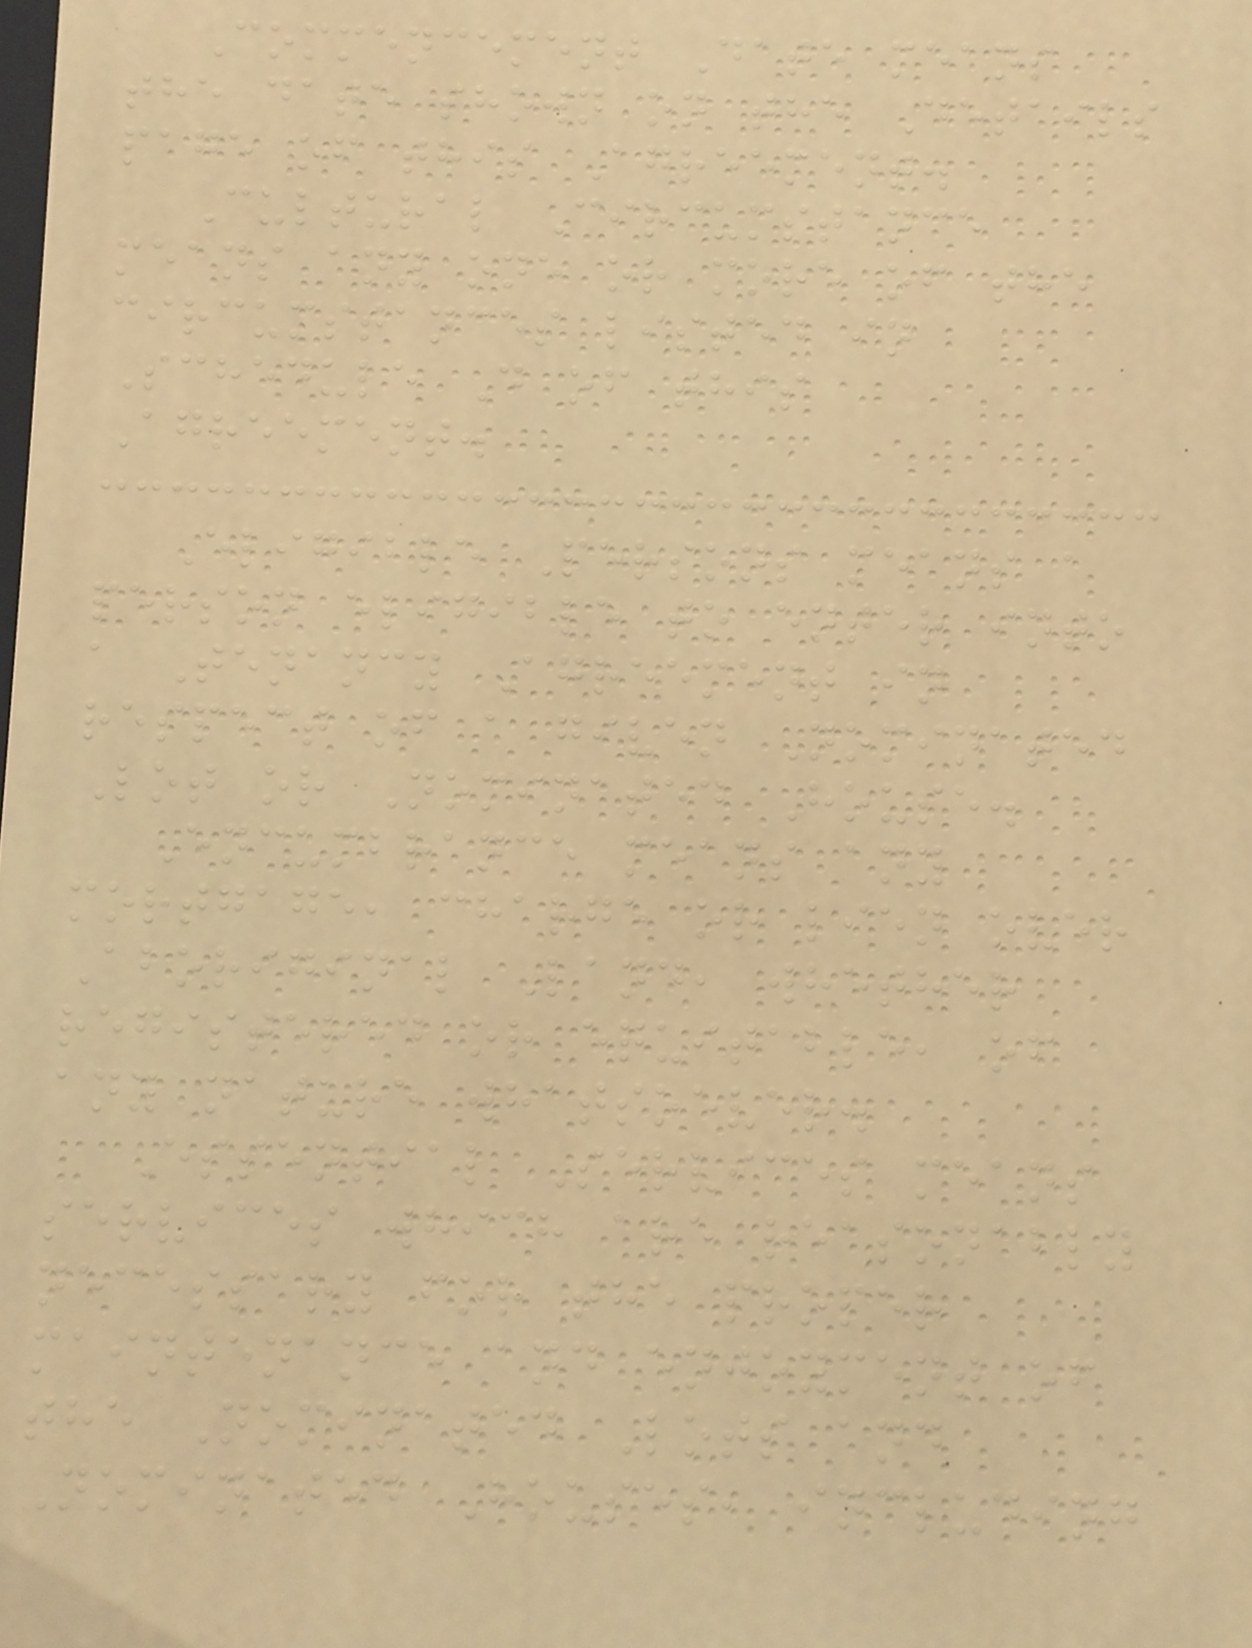Commencement Date means
the date shown on the Details
page of this Agreement.
Cultural Circumstance
means any one or more of the
circumstances listed in
Schedule D of this
Agreement.
Eligible Persons means a
person eligible to enter into
a Tenancy Agreement in
respect of a given Nominated
Lot or Nominated House.
Encumbrance means any
mortgage, charge or lien over
Aboriginal Land, whether
registered or equitable, of
any nature whatsoever.
Essential Services means
services which are reasonably
necessary for the proper
maintenance and enjoyment of
the Nominated Lots and
Nominated Houses, including
